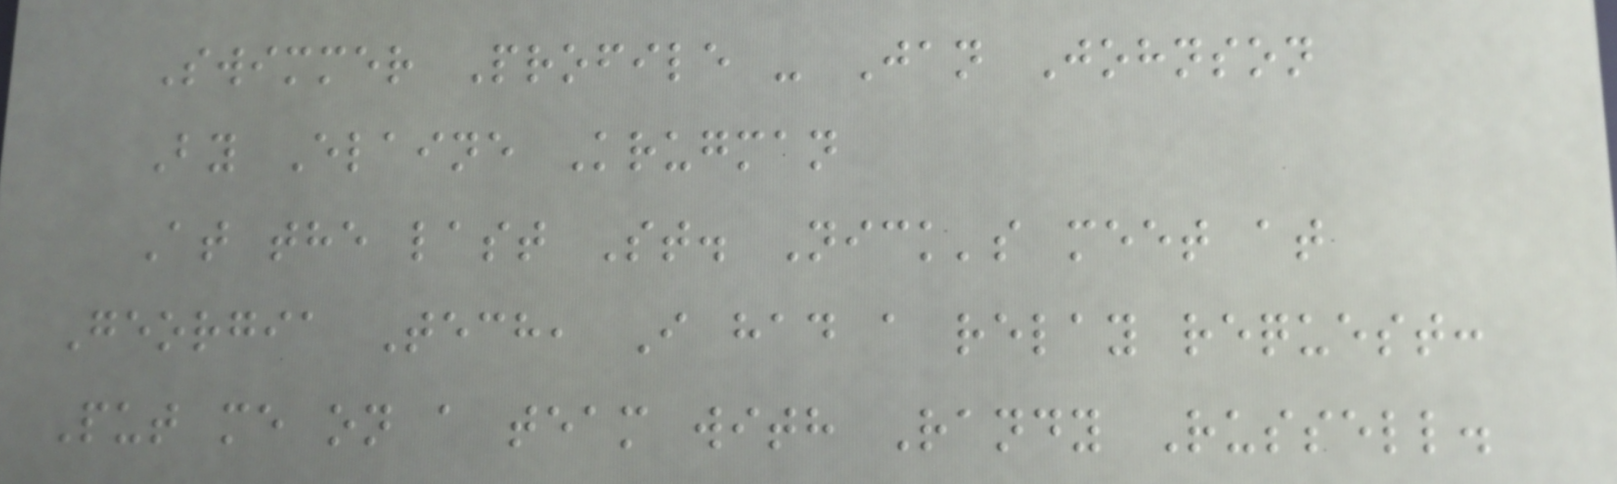Swimmer Profile - Jan Johnson
By Elaine Krugman
At the last St. Nick's meet at
Georgia Tech, I had a relay request:
Put me on a team with Randy Russell.
